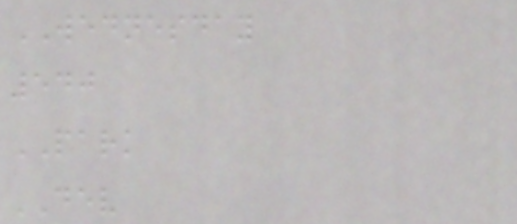WEDNESDAY
540
PARK
DEV
